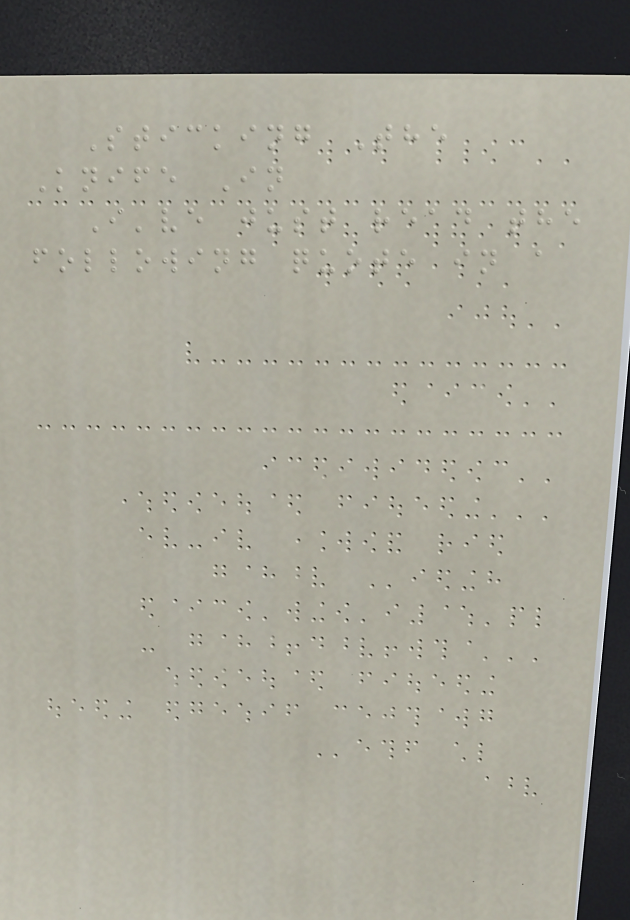Sticking The
Knife In
I've just read the
following quote in a
